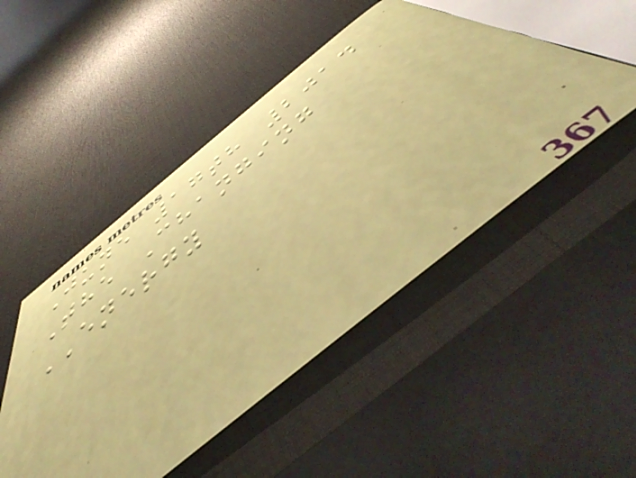June 17th 2014
The Changing
ENERGY
